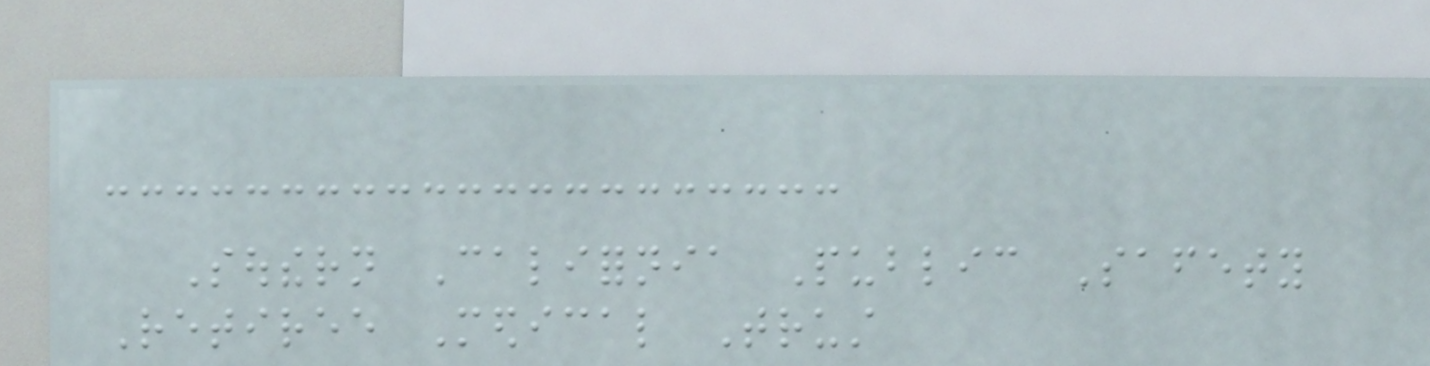Southern California Public Safety
Retiree Medical Trust
